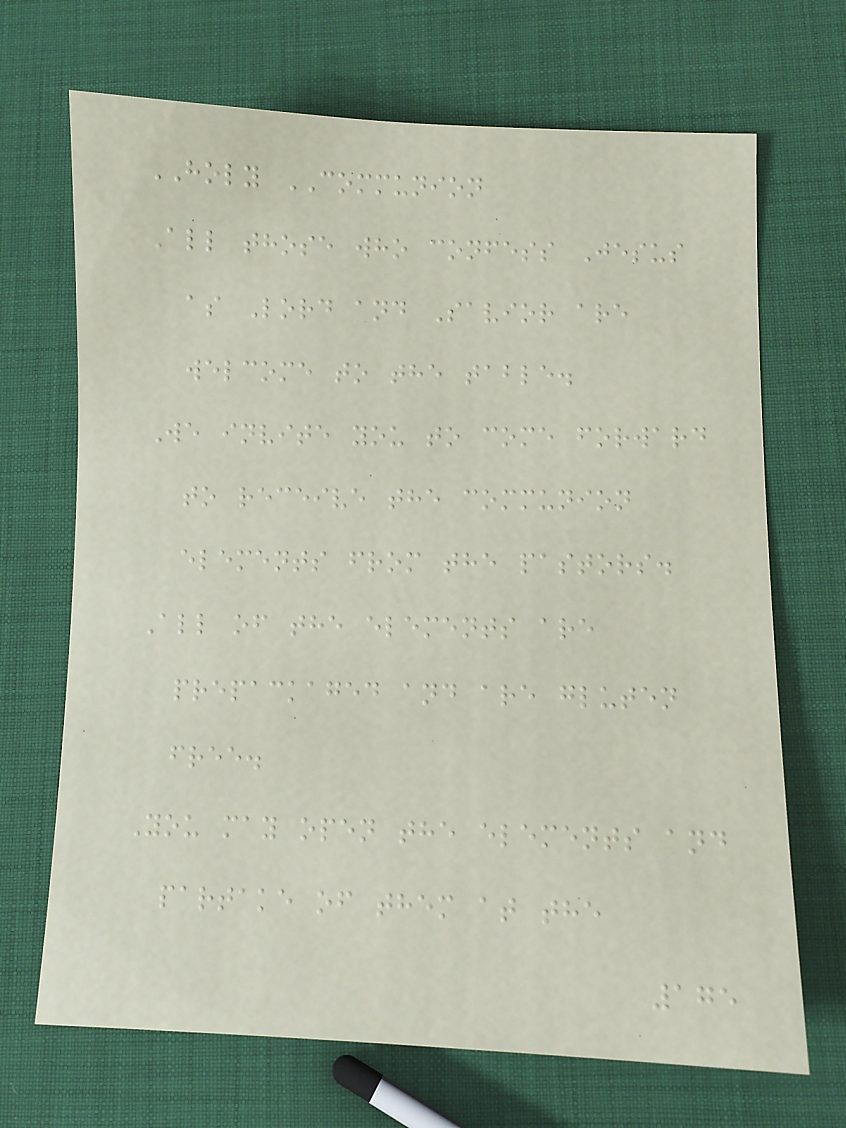HOLY COMMUNION
All those who confess Jesus
as Lord and Savior are
welcome to the table.
We invite you to come forward
to receive the communion
elements from the pastors.
All of the elements are
prepackaged and are gluten
free.
You may open the elements and
partake of them at the
175
